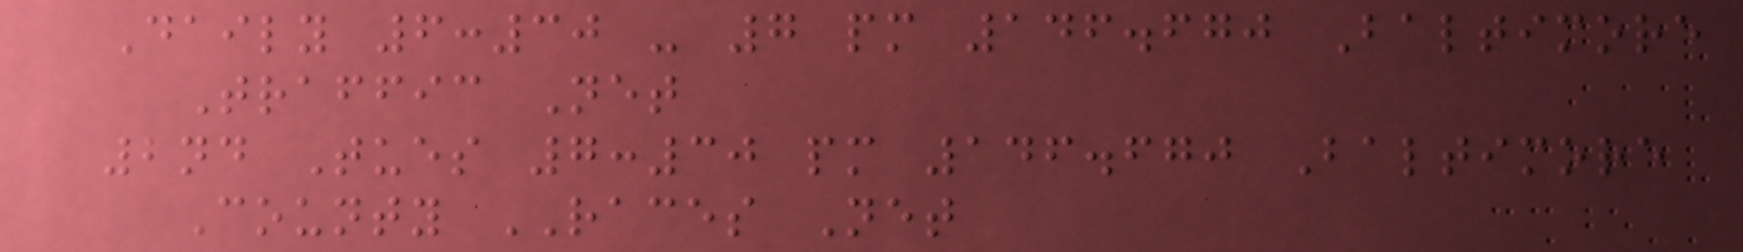Daily 6:30 - 7 pm 146.670 Baltimore
Traffic Net
2nd Tues 7:30 pm 146.670 Baltimore
County RACES Net
